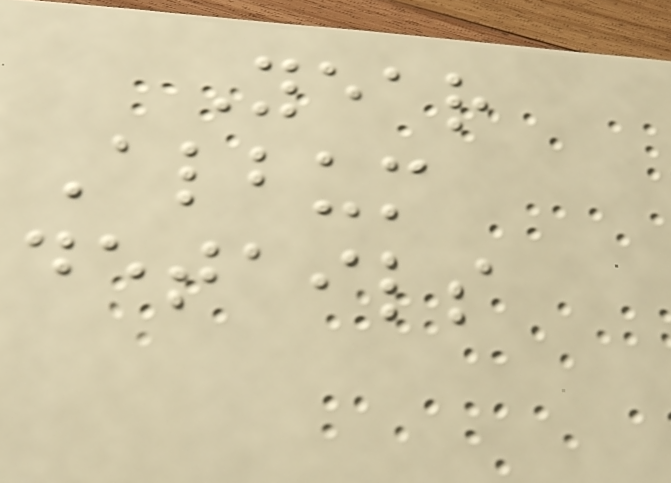Year
Album
details
